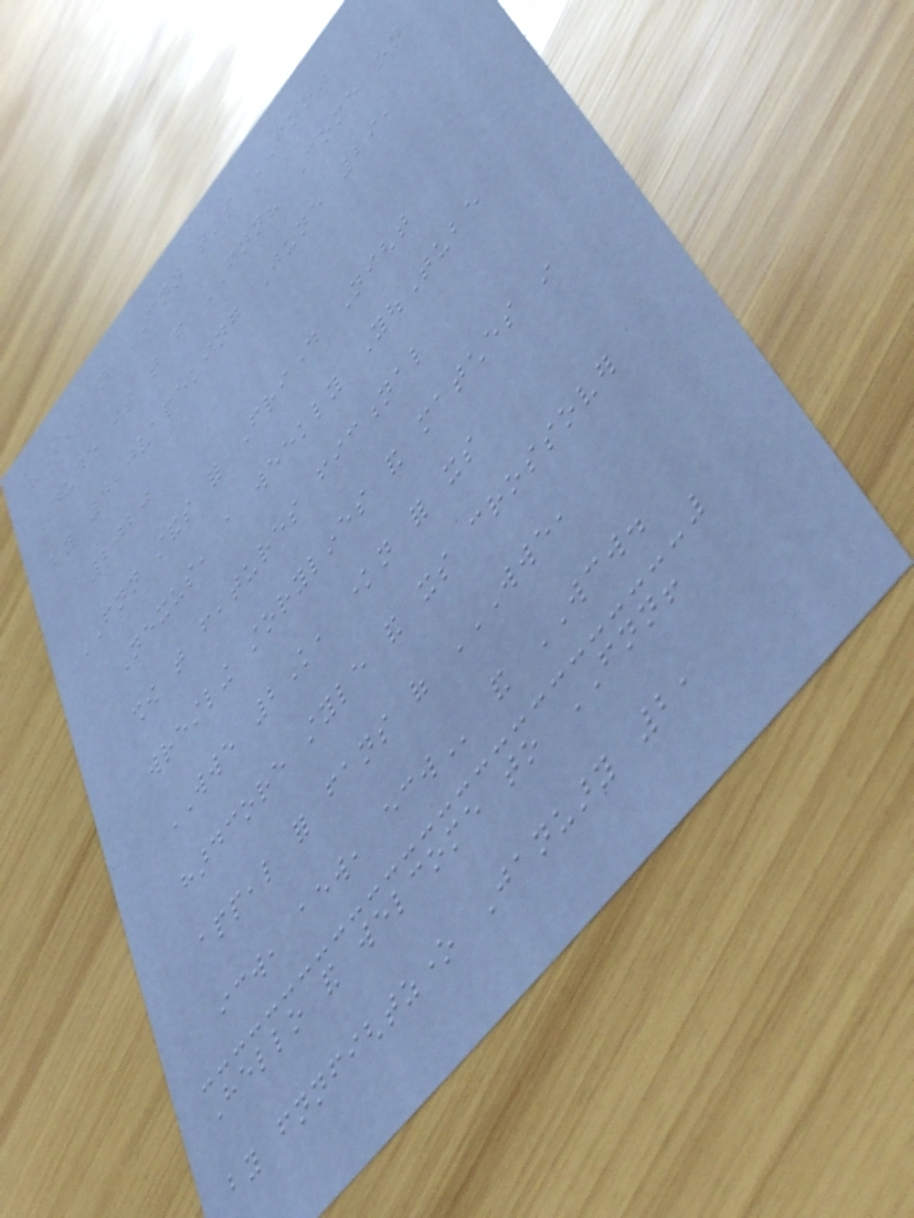"That's not CNN that's FNN"
Dude is that from FNN? Come on
by 420vapeking June 29,
2020
FNN stands for Friday Night
Nexus, a weekly YouTube
show that features fictional
wrestling storylines and matches in
WWE 2K, known for its
hardcore style and its crossover
appeal for fans of WWE,
ICW, AEW, ECW and WCW.
Hello and welcome to FNN!
by fnnfightzone January 2,
